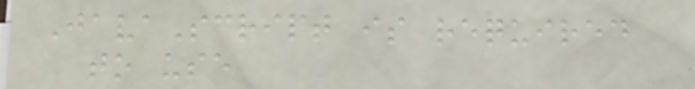JavaScript is required
to use
